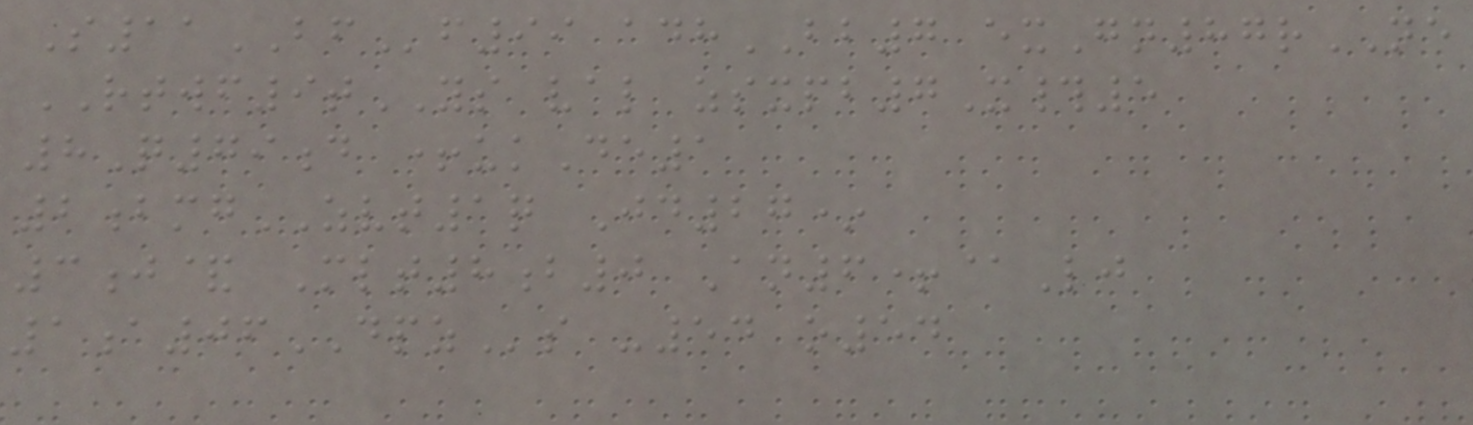S11BFf99 adhBB7 exGn87rNE
RTWF9tYS val zsxpb7X#5
8Q79d +ukDe1
2bmgZVT1q Jd27*
3j& Mlt8b0 An6+@Lj
1a06DPZs -54 o54
